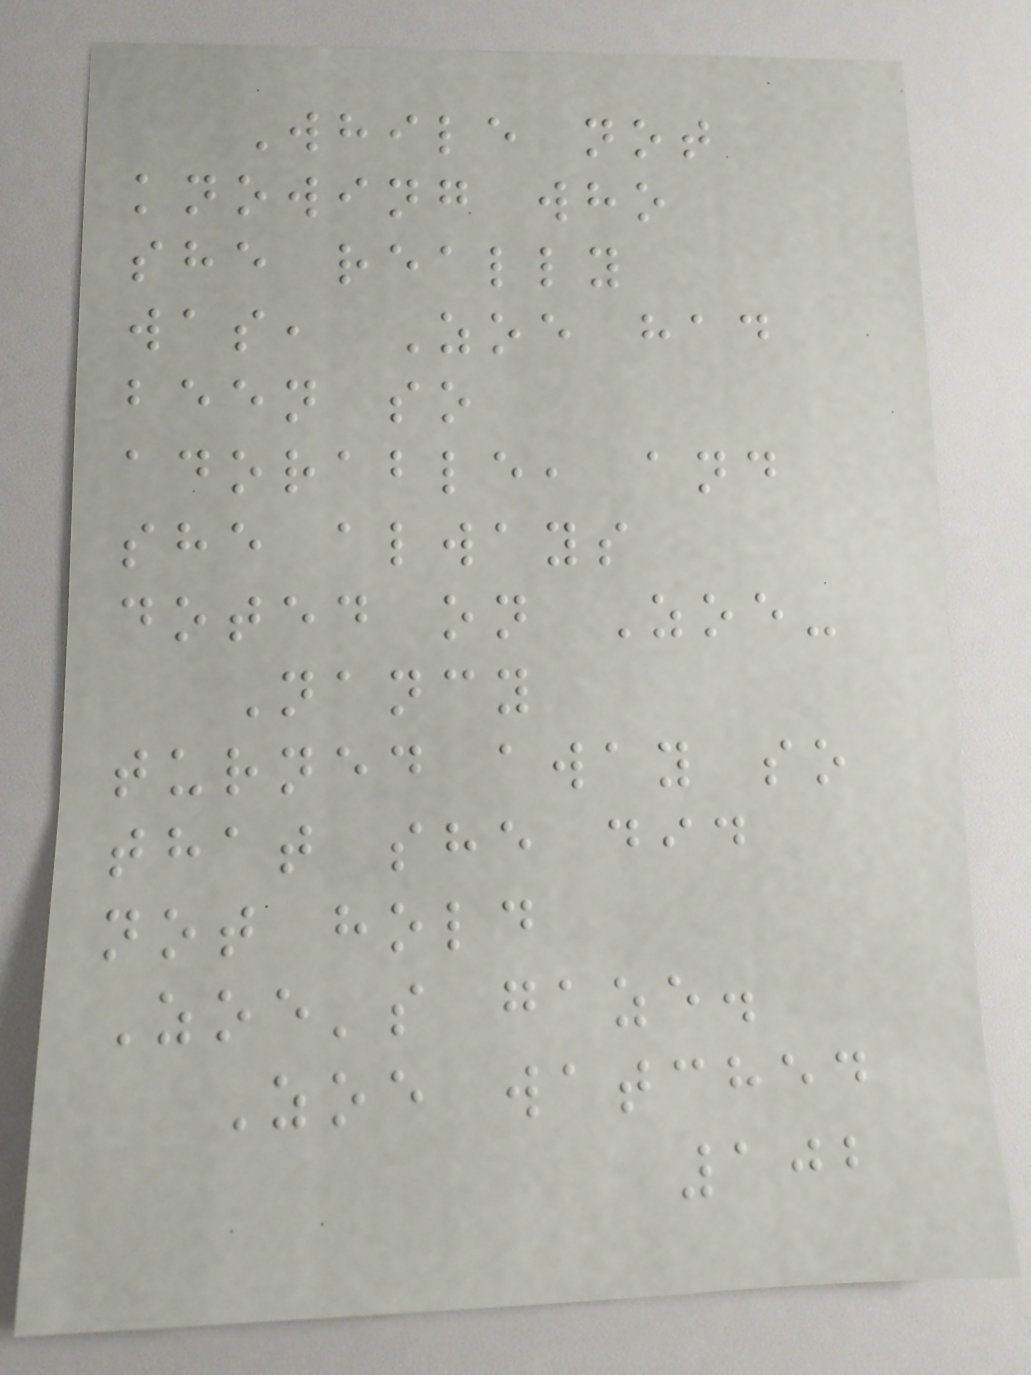While not
knowing who
she really
was, Zoe had
been so
adorable, and
she always
doted on Zoe-
Nancy
turned away so
that she did
not hold
Zoe's gaze.
Zoe watched
102
